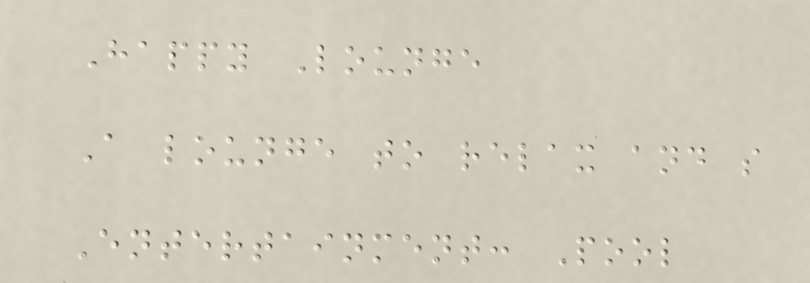Happy Lounge
A lounge to relax and s
Entertainment: Pool
